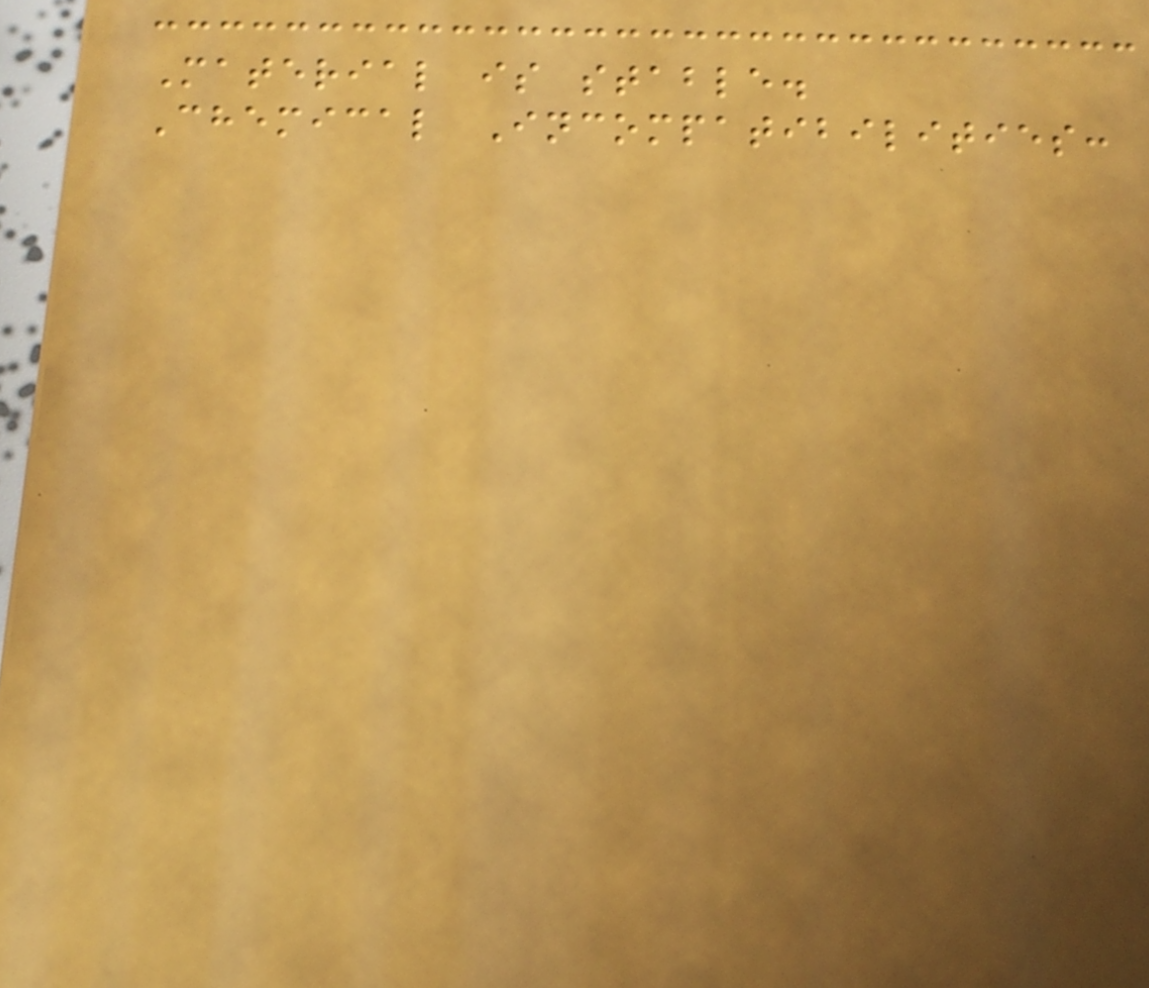Material is stable.
Chemical Incompatibilities:
